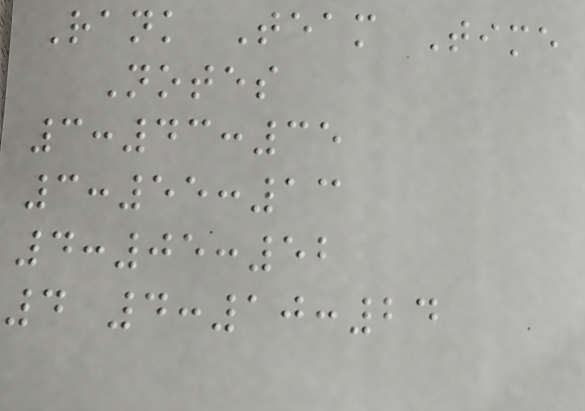Rank Team Time
Notes
3:43:35
3:55:13
4:05:52
4 4:10:24
